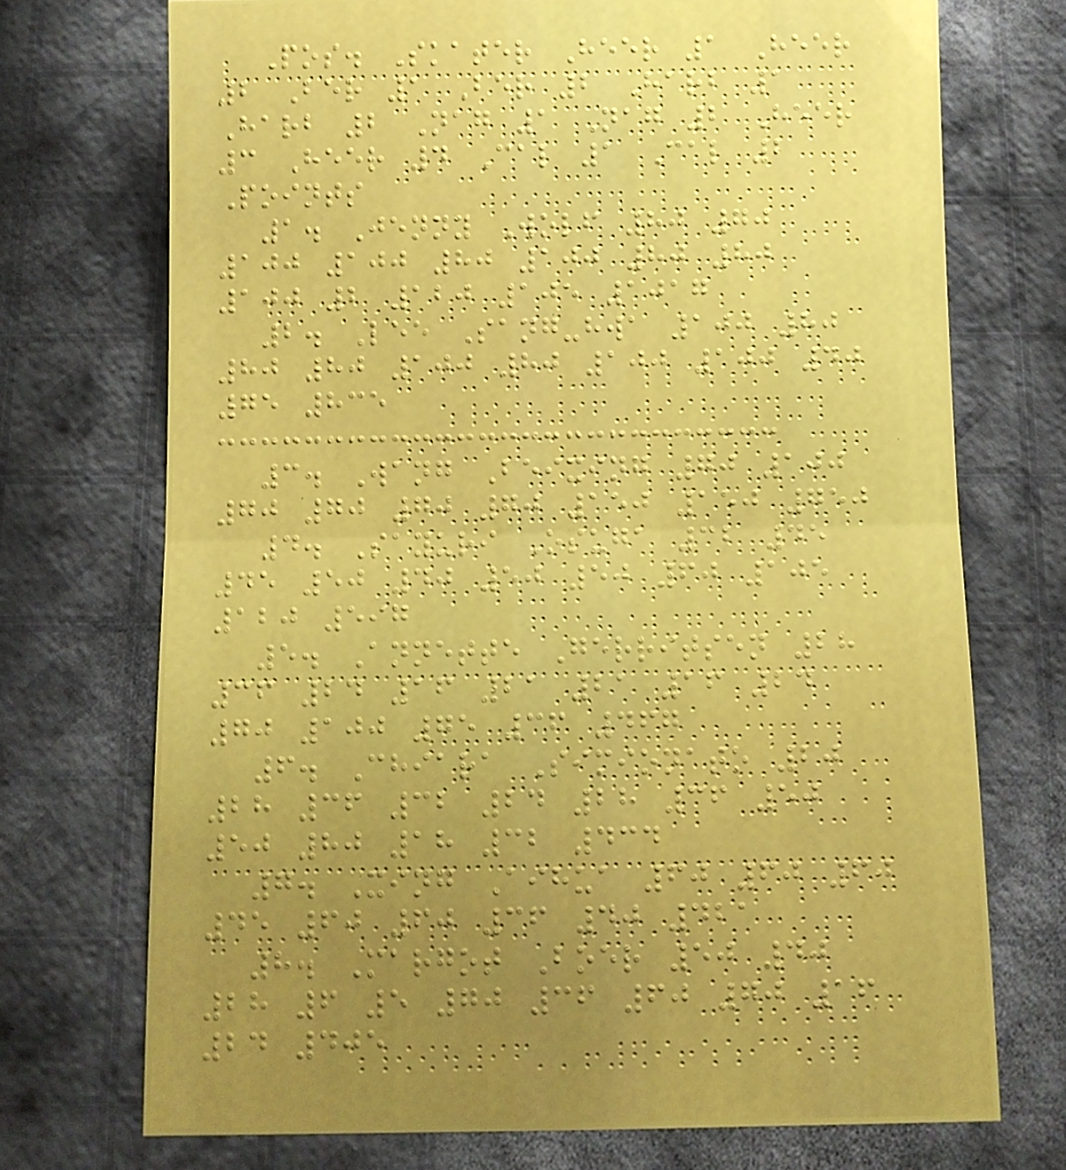Pos. Skater Heer 1 Heer
2 Ber 1 Ber 2 Harb 1
Harb 2 Nag 1 Nag 2 Heer
3 Heer 4 Cal 1 Cal 2
Points
1. Jenny Wolf 80 70
100 100 80 100 80 80
100 2 120 105 1017
2. Lee Sang-hwa 100 80
80 80 100 80 100 100 40
75 835
3. Wang Beixing 70 100
70 70 70 70 150 150 750
4. Sayuri Osuga 32 45
45 50 40 50 50 60 105
120 597
5. Annette Gerritsen 28
36 24 16 21 21 16 24
70 100 75 36 467
6. Chiara Simionato 20
28 36 32 24 28 36 50
50 80 18 32 434
7. Xing Aihua 60 60 60
45 60 60 36 40 421
8. Margot Boer 50 40
28 6 5 70 36 60 70 16
24 405
